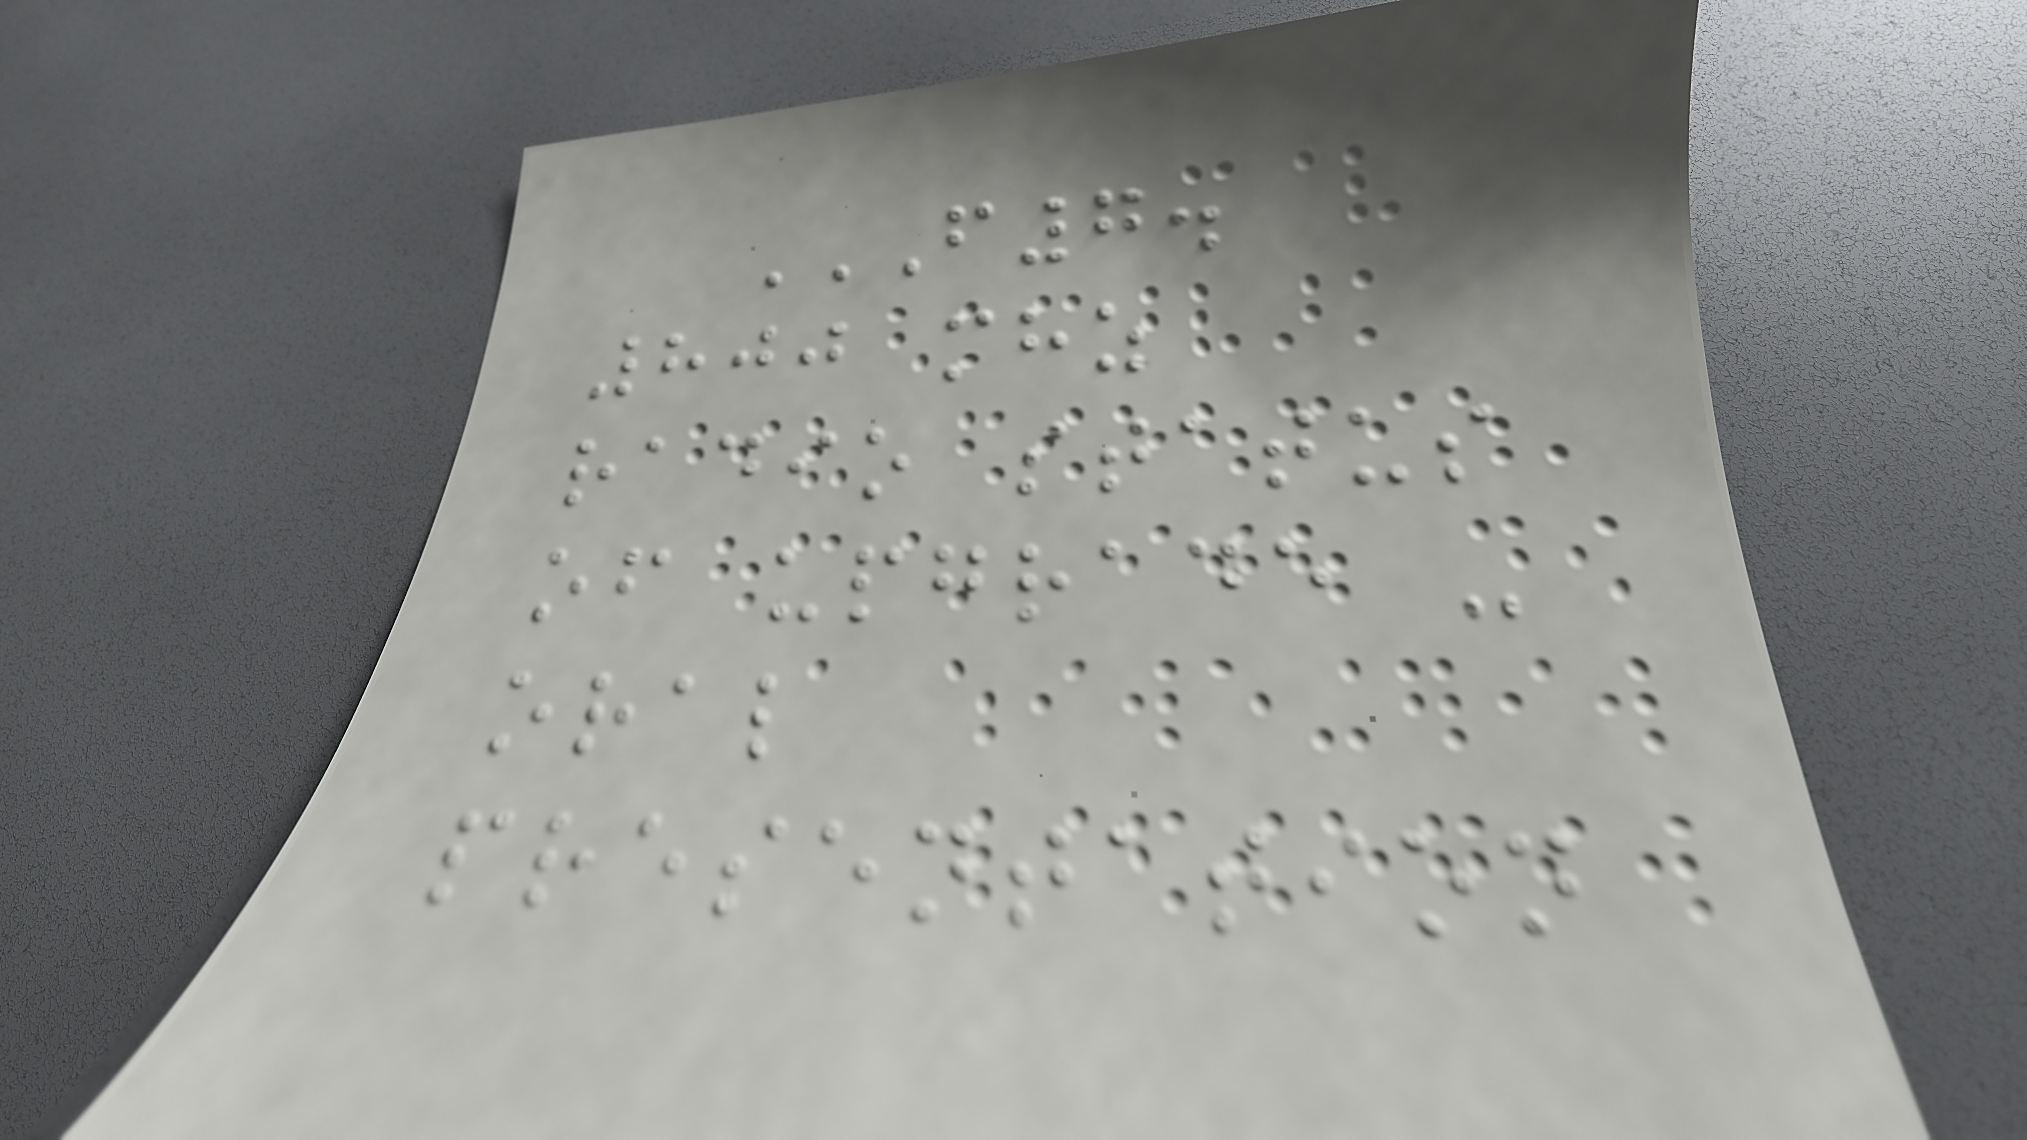F7.
800 MHZ
RADIO STATUS
OF UPGRADE -
ORAL
PRESENTATION
